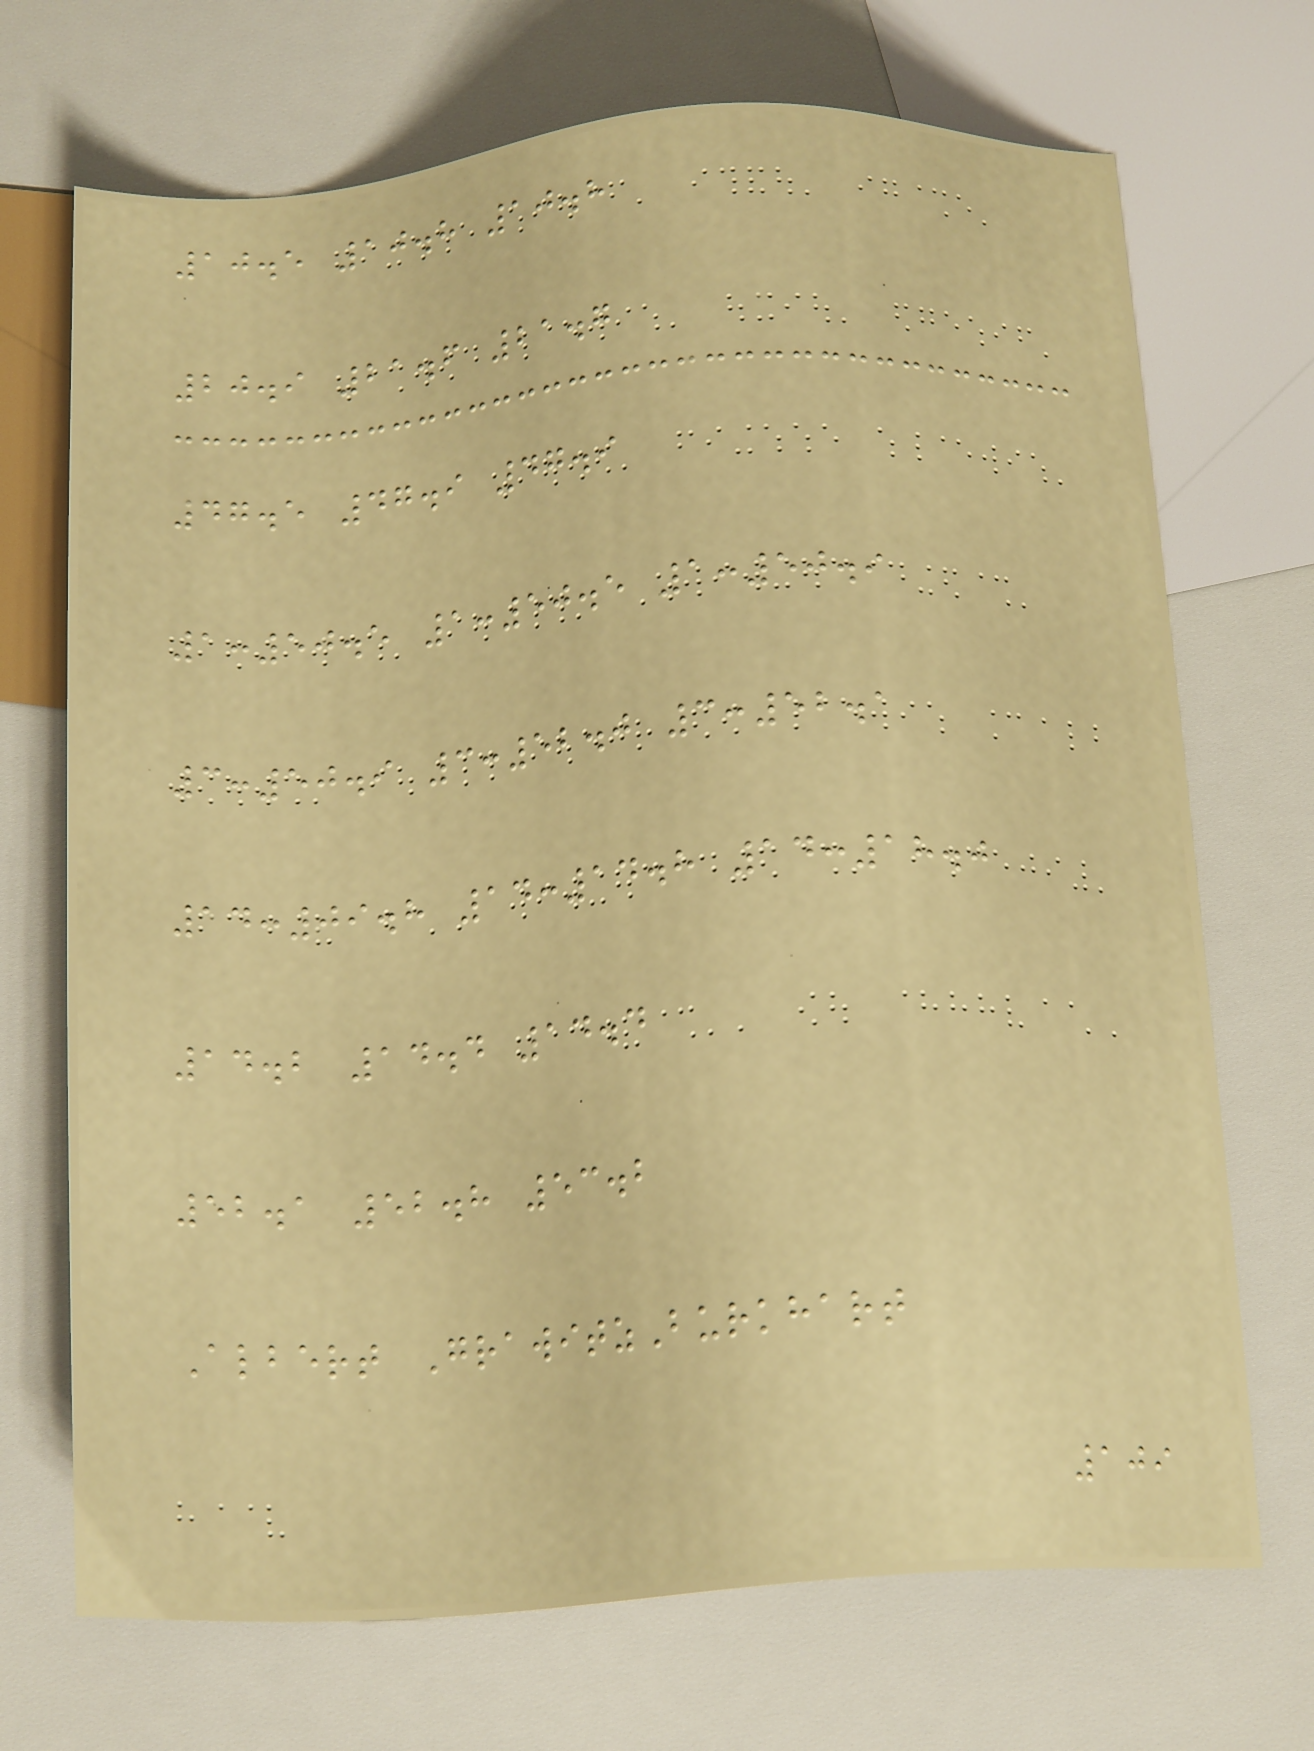10.5 10.8 10.8
20.9 21.6 21.7
47.5 47.9 47.9
1:50.5 1:50.5 1:50.9
3:50.9 3:52.0 3:52.1
14:09.8 14:14.8 14:18.0
14.2 14.4 14.4
52.1 52.8 53.2
Albert GrawitzBurkhart
109
